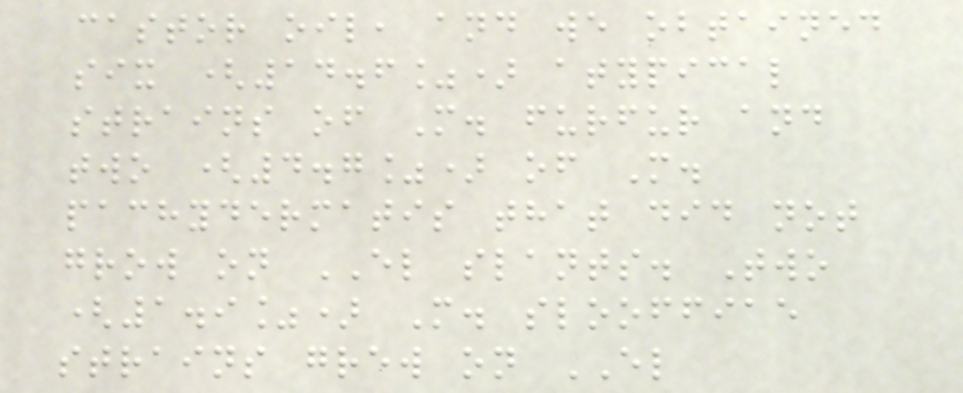castor oil, and we obtained
six (14.6%) atypical
strains of M. furfur and
two (4.7%) of M.
pachydermatis that did not
grow on EL slants. Two
(1.9%) M. slooffiae
strains grew on EL
